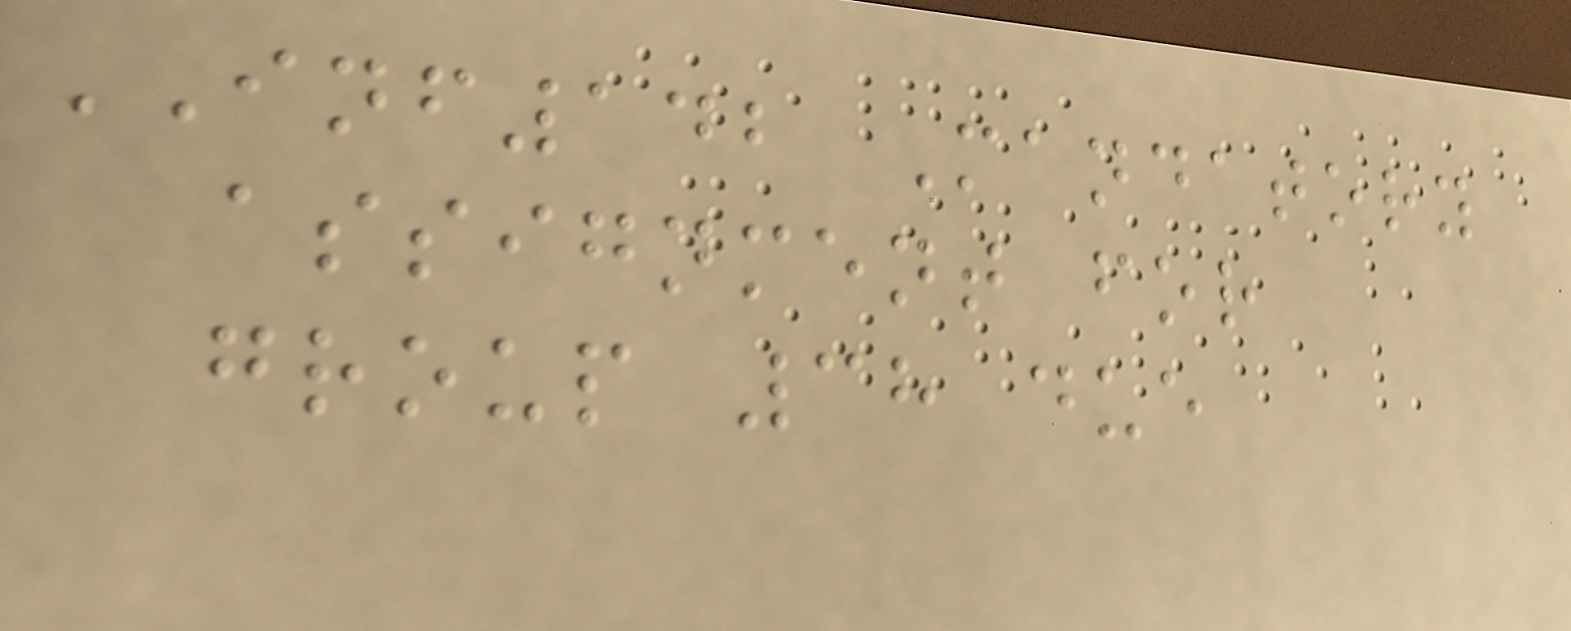INF142 Mandatory
assignment for
group 38 due
